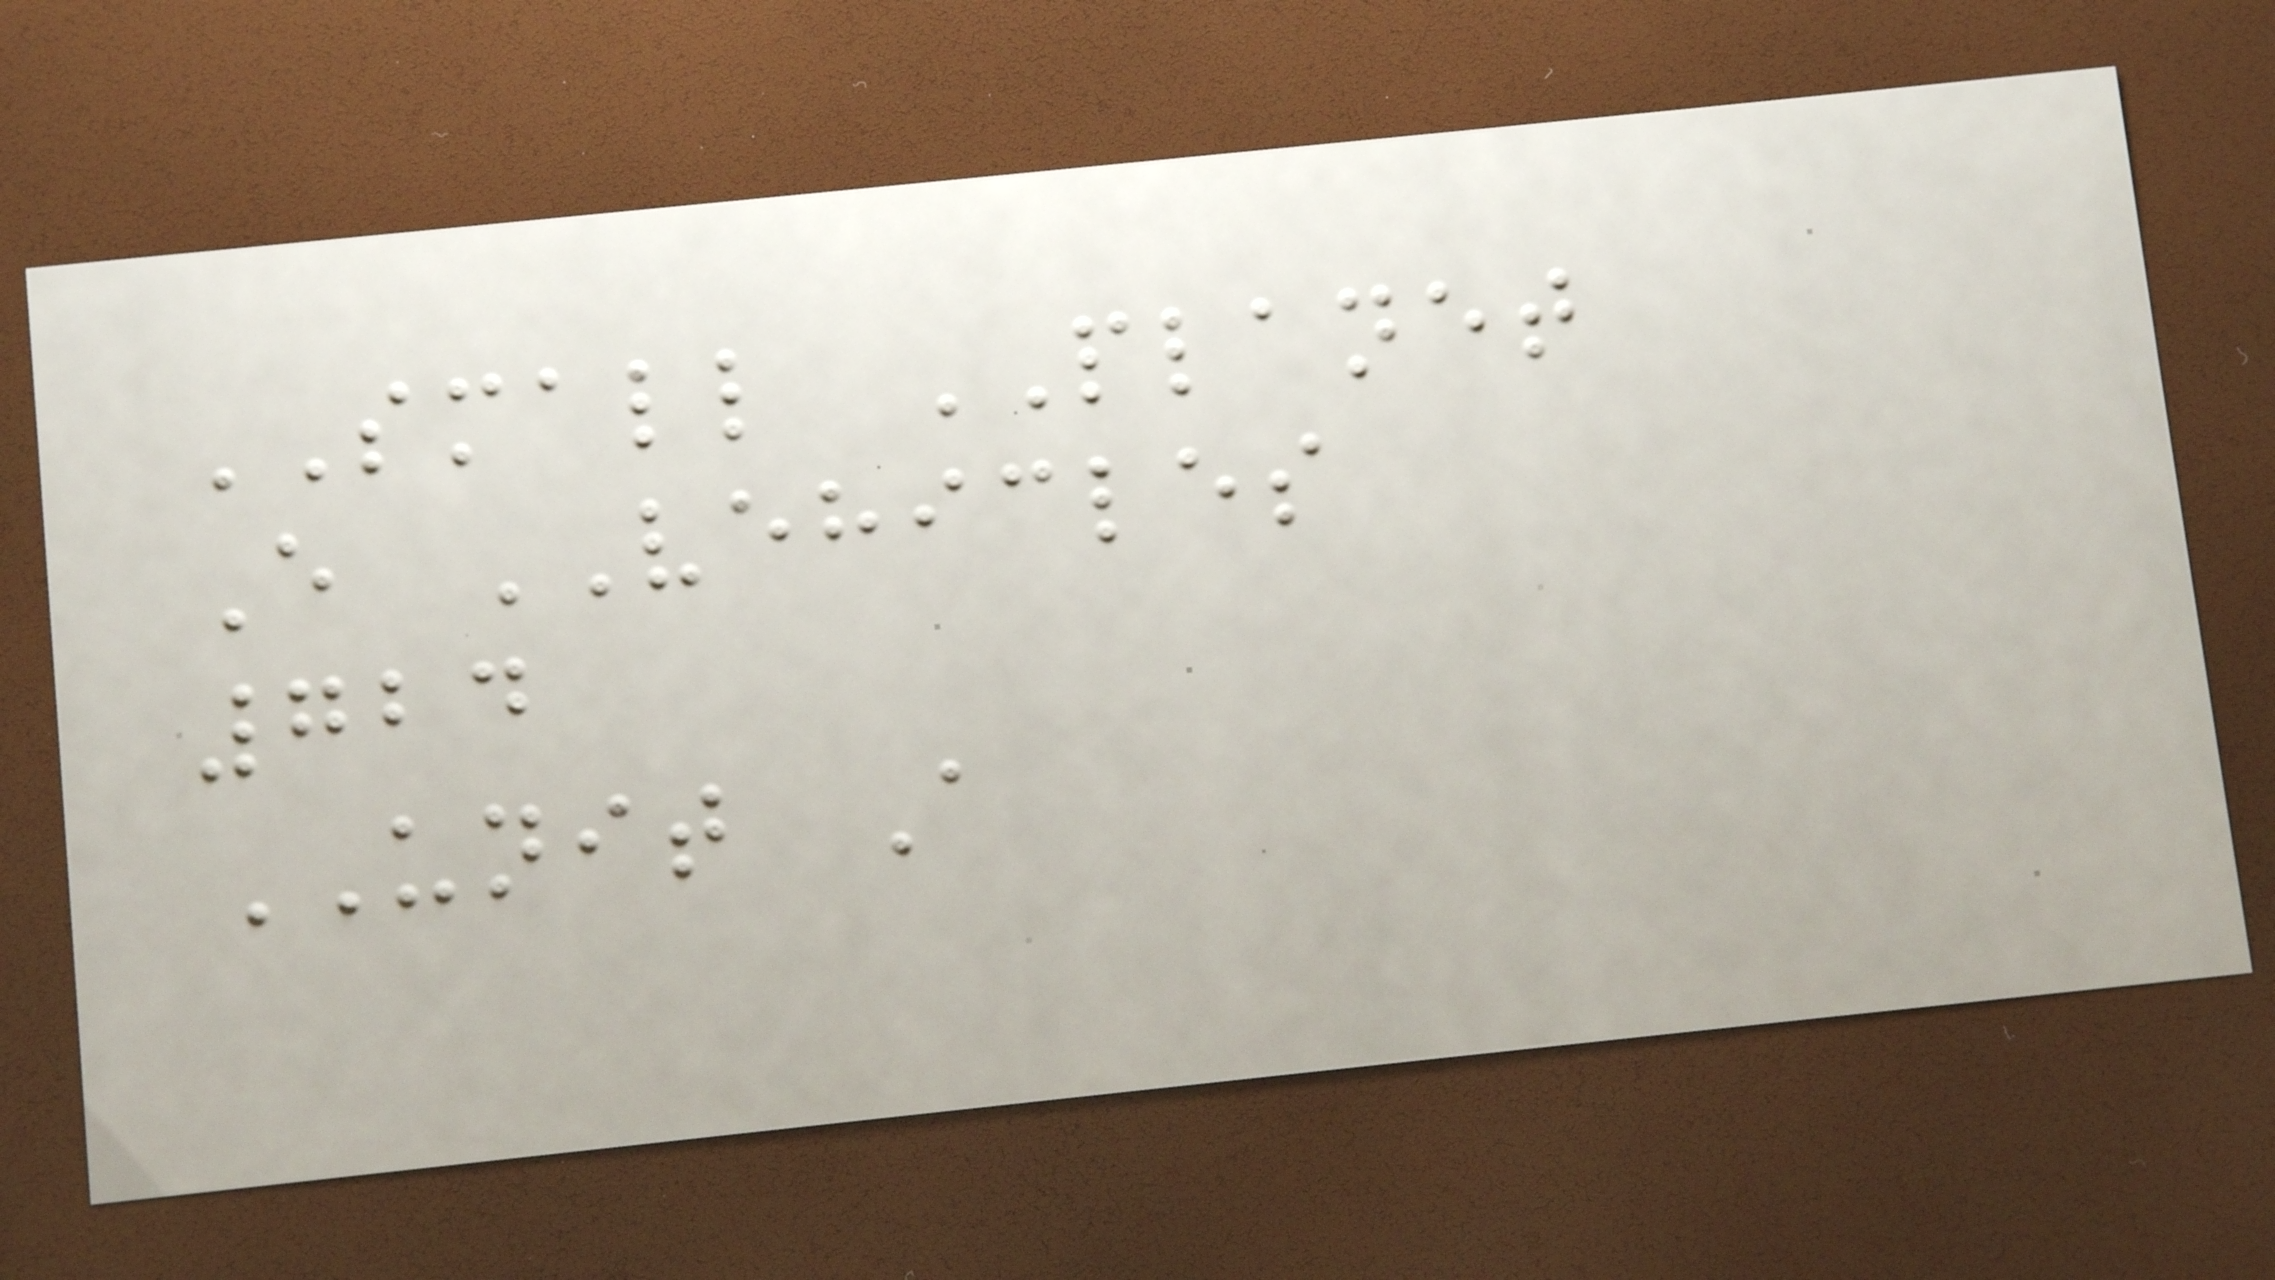SMALL PLANET
E VEHICLES
724
UNIT A
